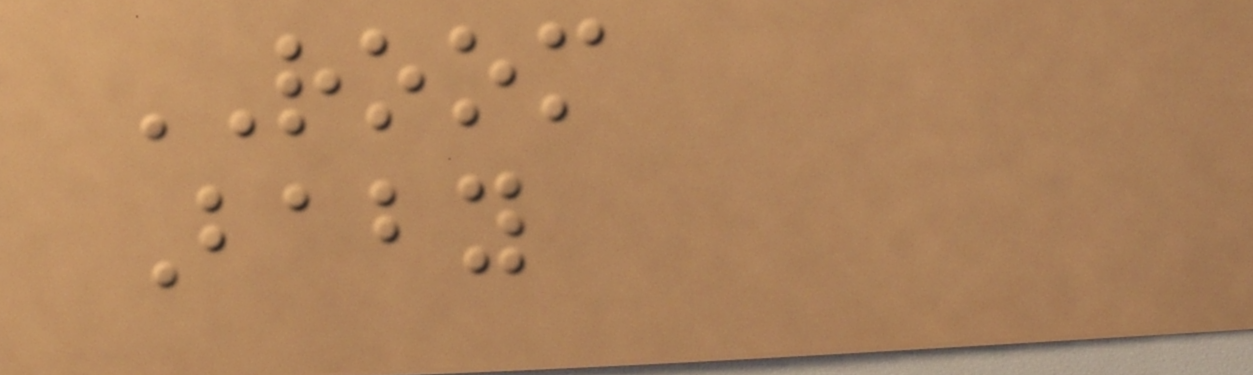ROOM
Baby
